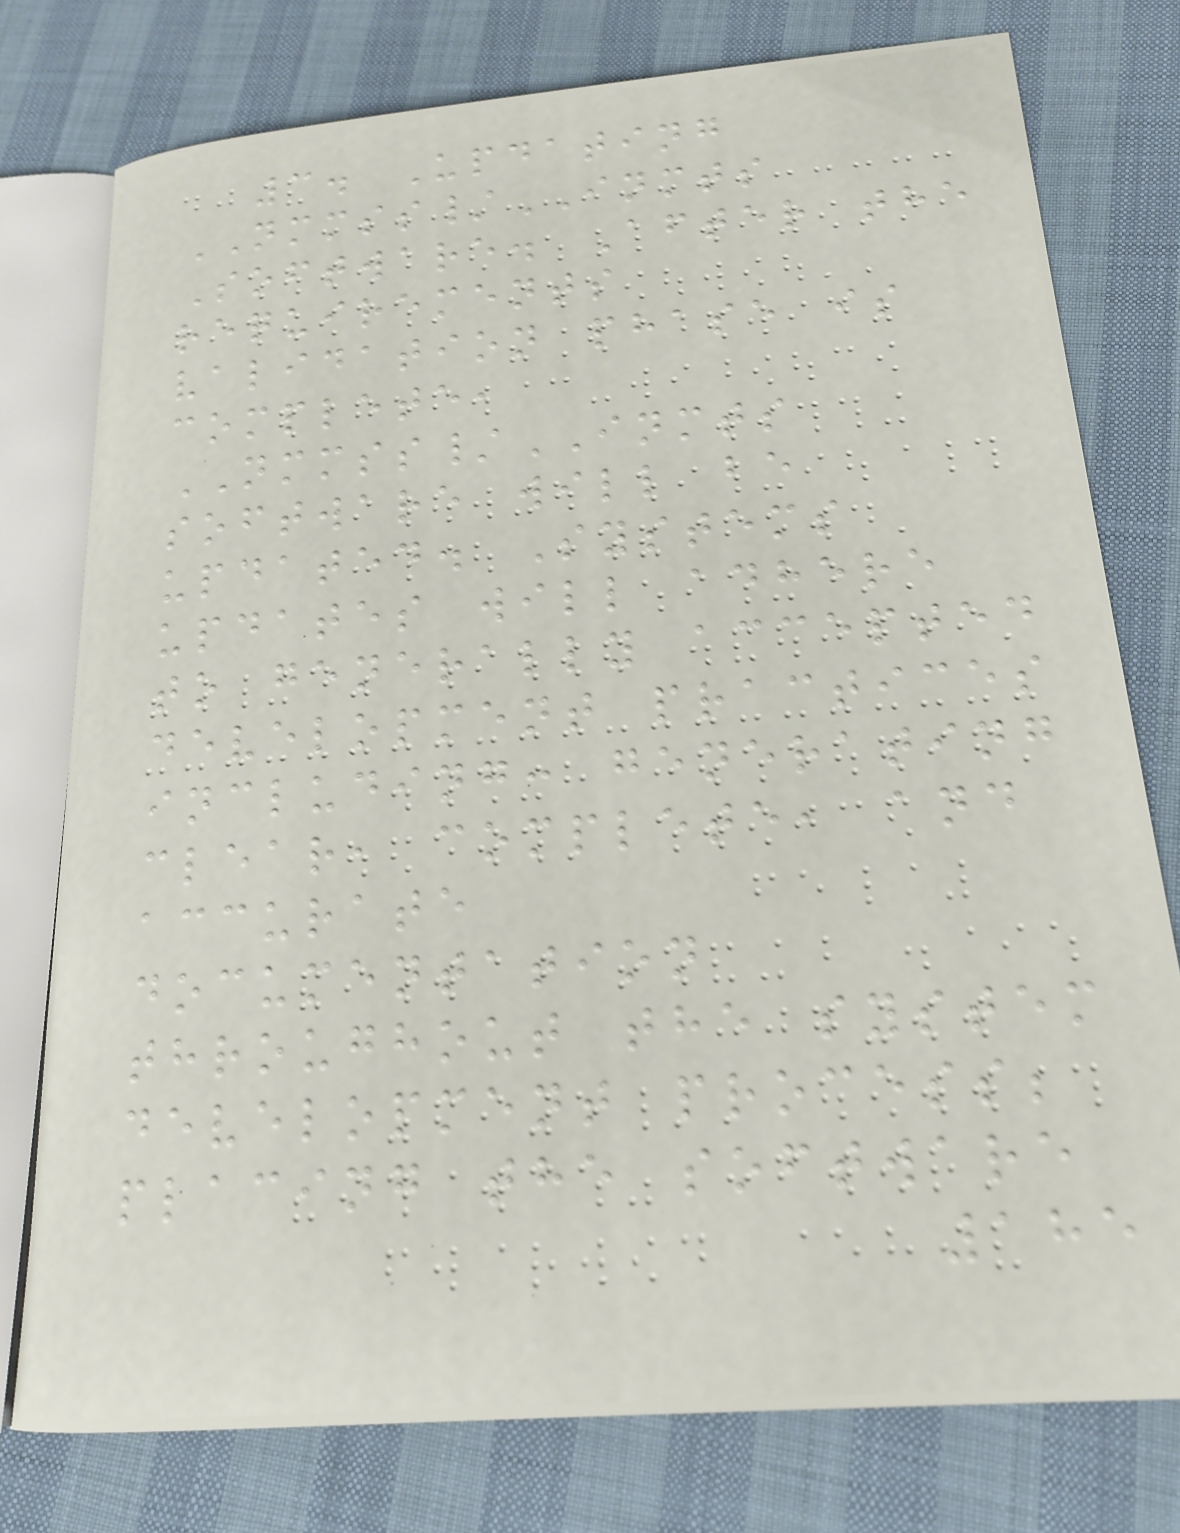3. Updating
NMMSS/INMTS
Software. After the
requirements
validation phase is
complete,
NMMSS/INMTS
software will be
updated. Systems
updates will adhere
to generally accepted
development practices
including: generating
clear, complete, and
accurate
documentation
throughout the system
development process;
placing the software
185
